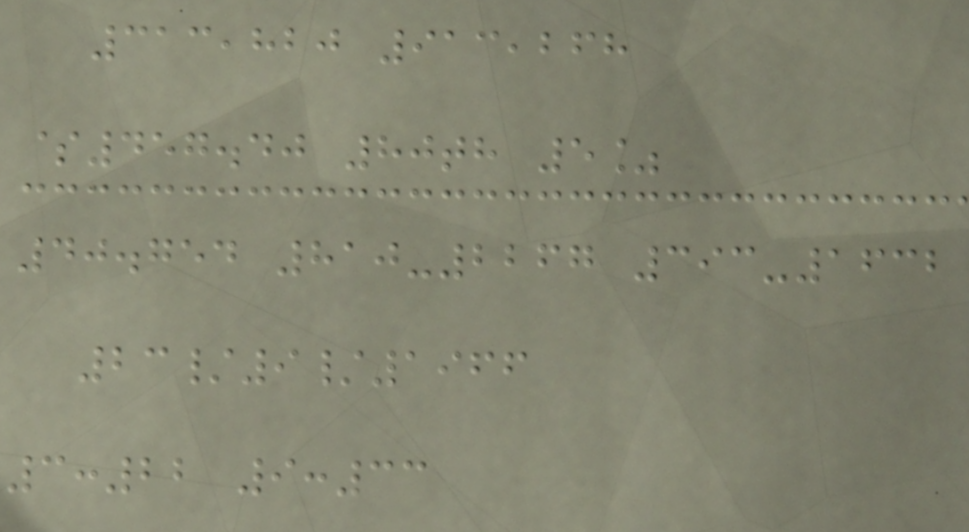313,820 913,268
$457.40 80th 5%
40.754 810-2267 393-1632
23/9/1966
3:22 9:33
